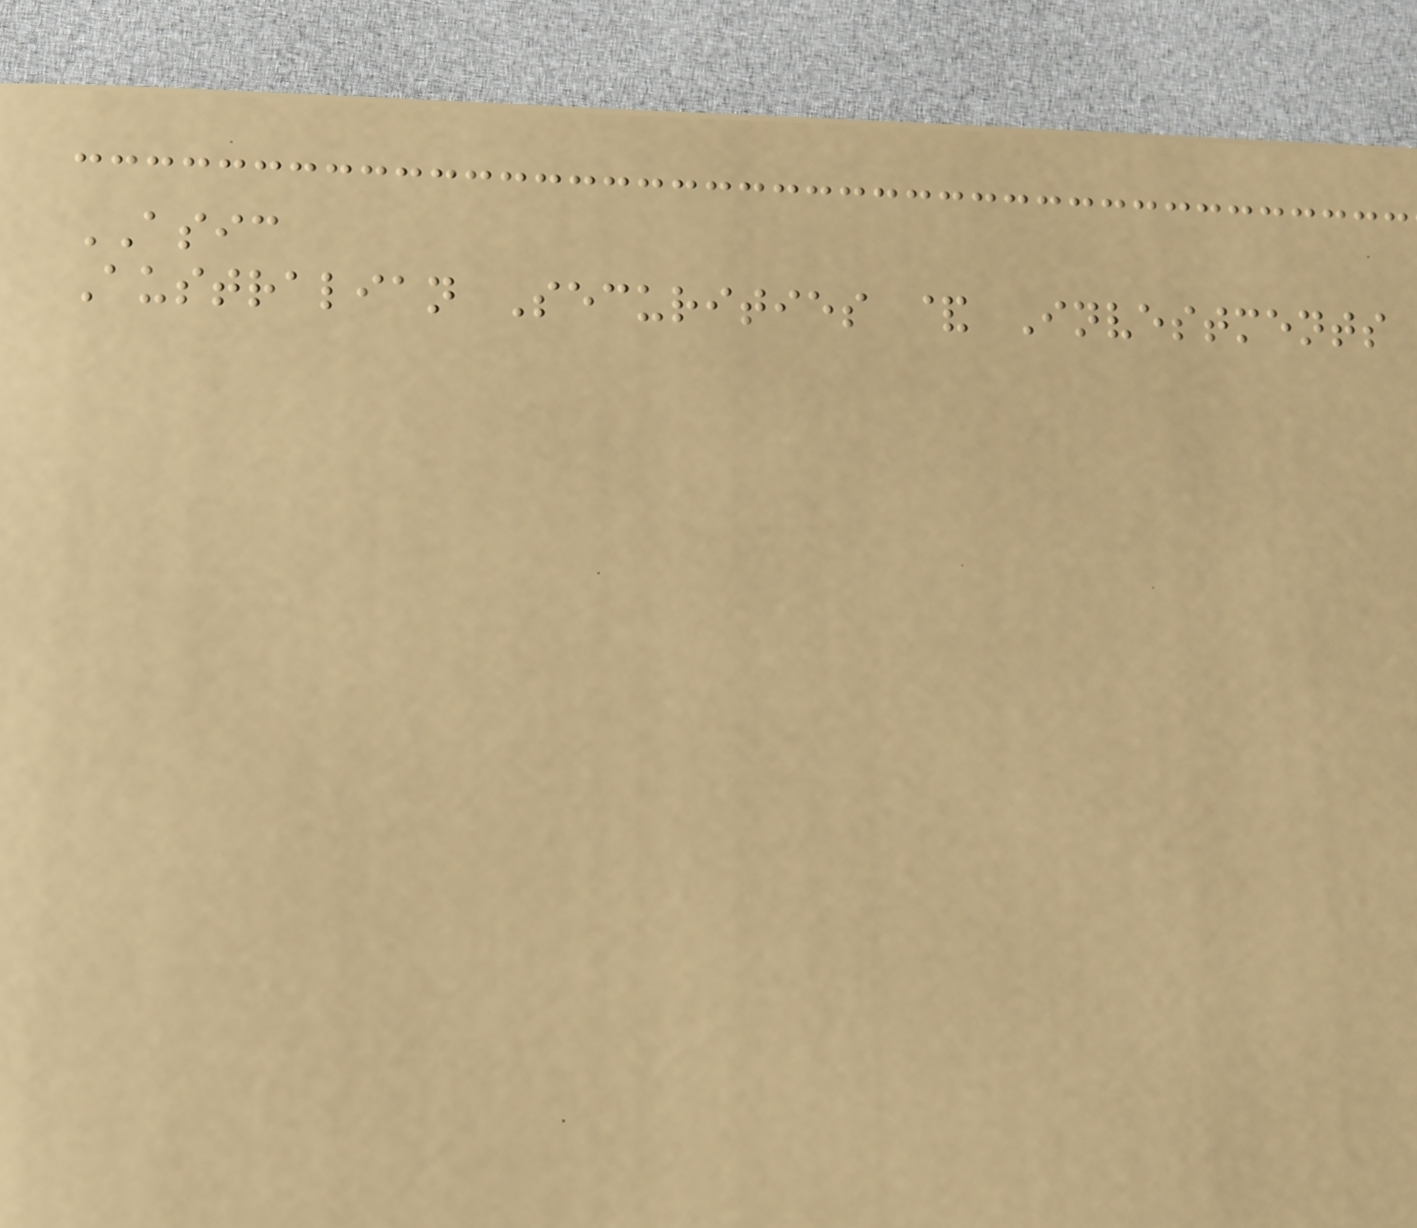ASIC
Australian Securities & Investments
